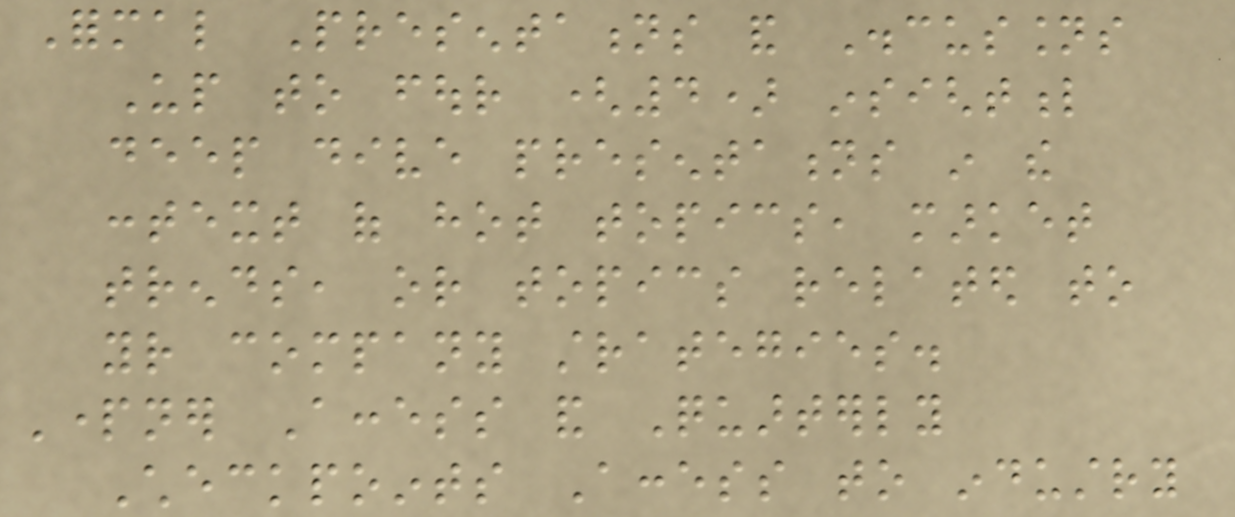Formal Presentations and Discussions
Up to four (4) insightful
deep dive presentations in the
context of hot topics, market
trends, or topics related to
your company strategies.
Partner Access and Quarterly
Checkpoints Access to industry
